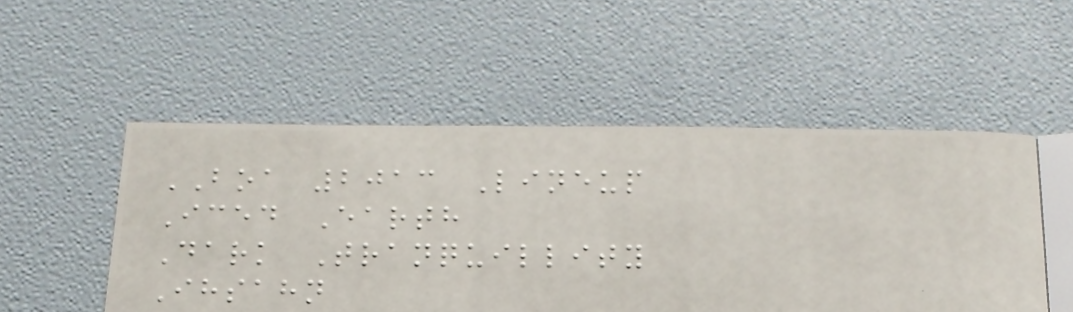BOA 2013 Lineup
Iced Earth
Dark Tranquillity
Ihsahn
